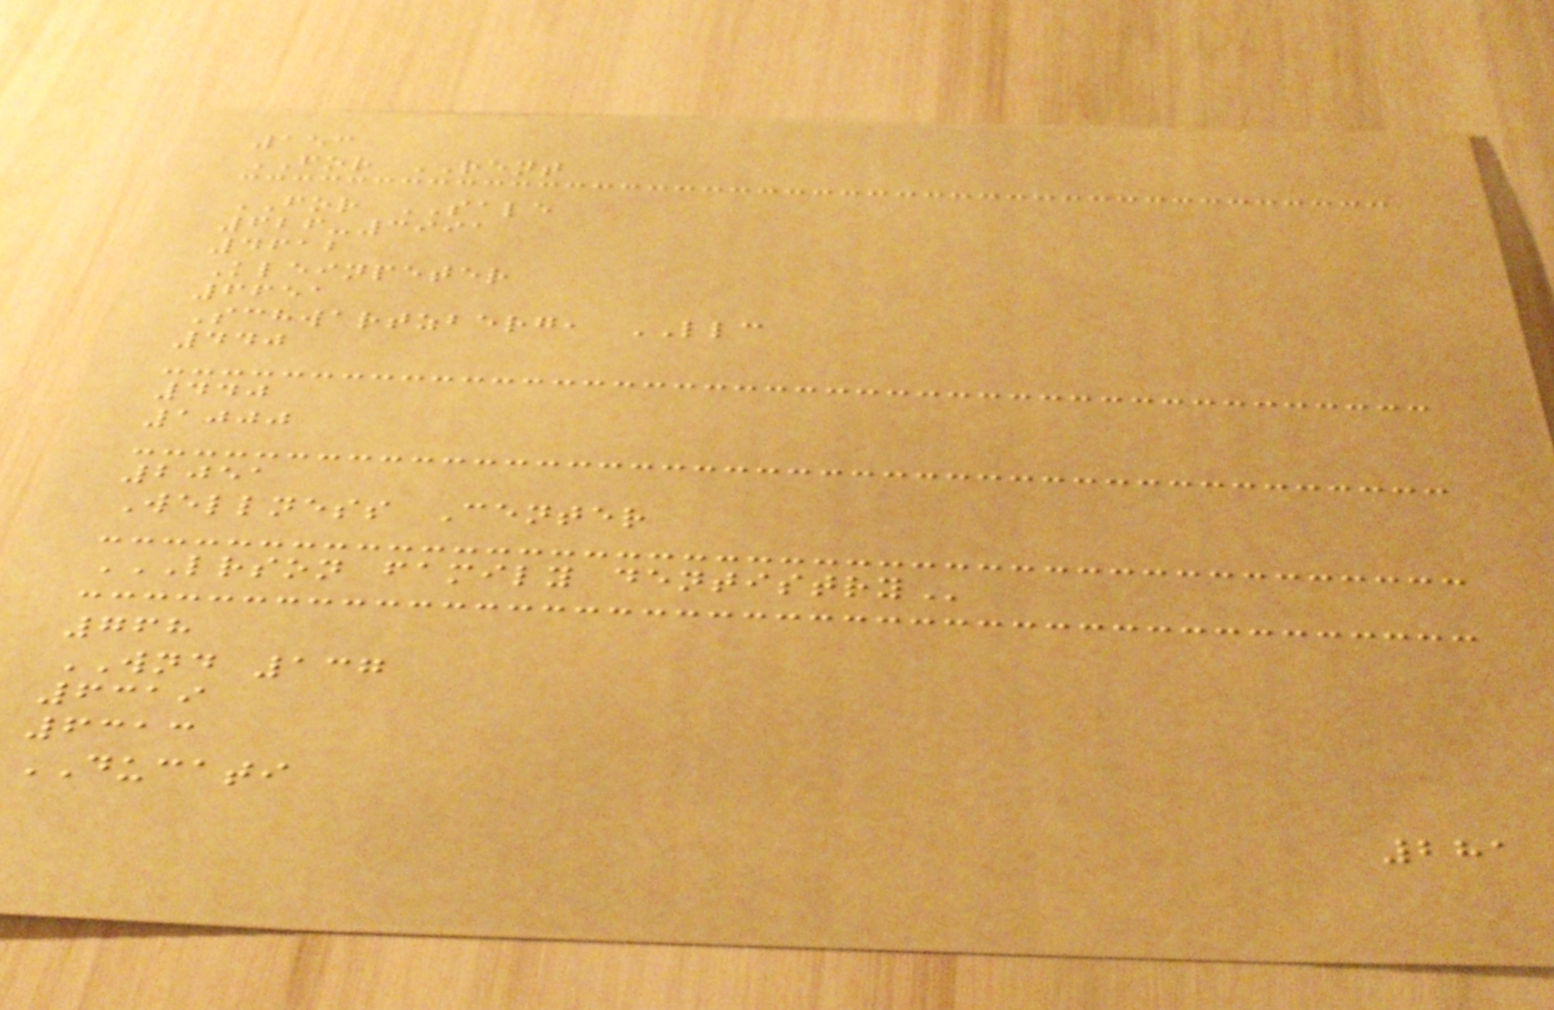153
FOR RENT
FOR SALE
626-3991
4612
Kleinpeter
6651
Schwartzberg, LLC
440
440
1000
2051
Wellness Center
LRSON FAMILY DENTISTRY
768
WND 137
6319
6313
DUCATI
281
